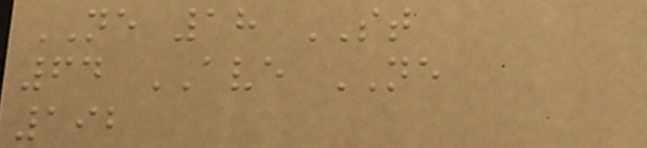NE 18 ST
64 AVE NE
192
